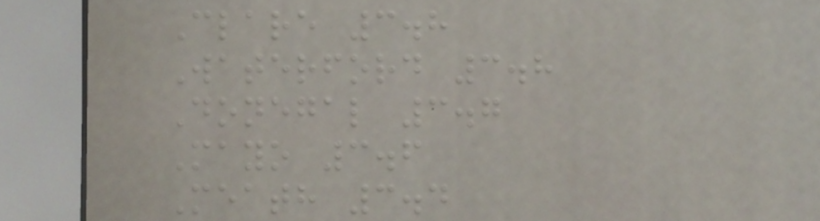Clare 3.8
Waterford 3.8
Donegal 3.7
Mayo 3.6
Meath 3.4
